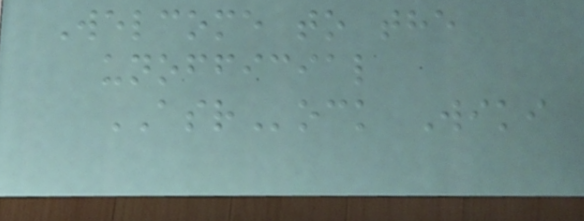Welcome to the
unofficial
ASRock Wiki
